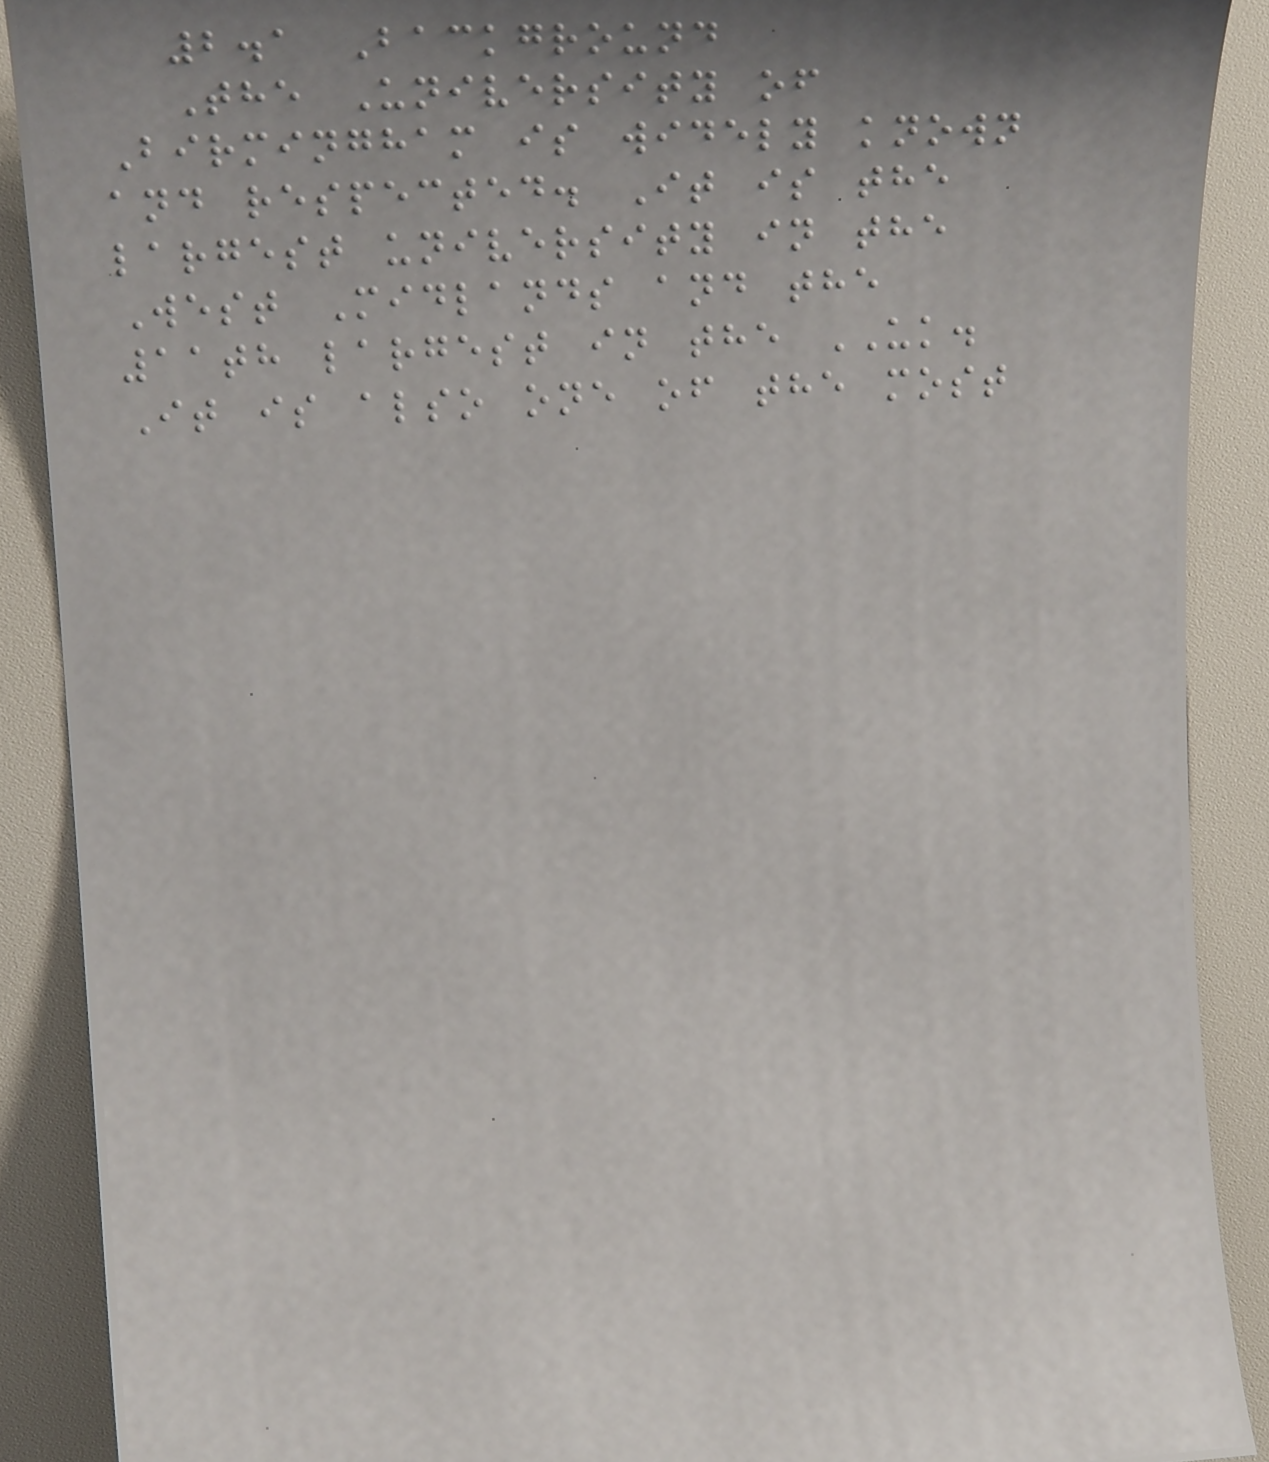2.1 Background
The University of
Birmingham is widely known
and respected. It is the
largest university in the
West Midlands and the
11th largest in the UK.
It is also one of the most
